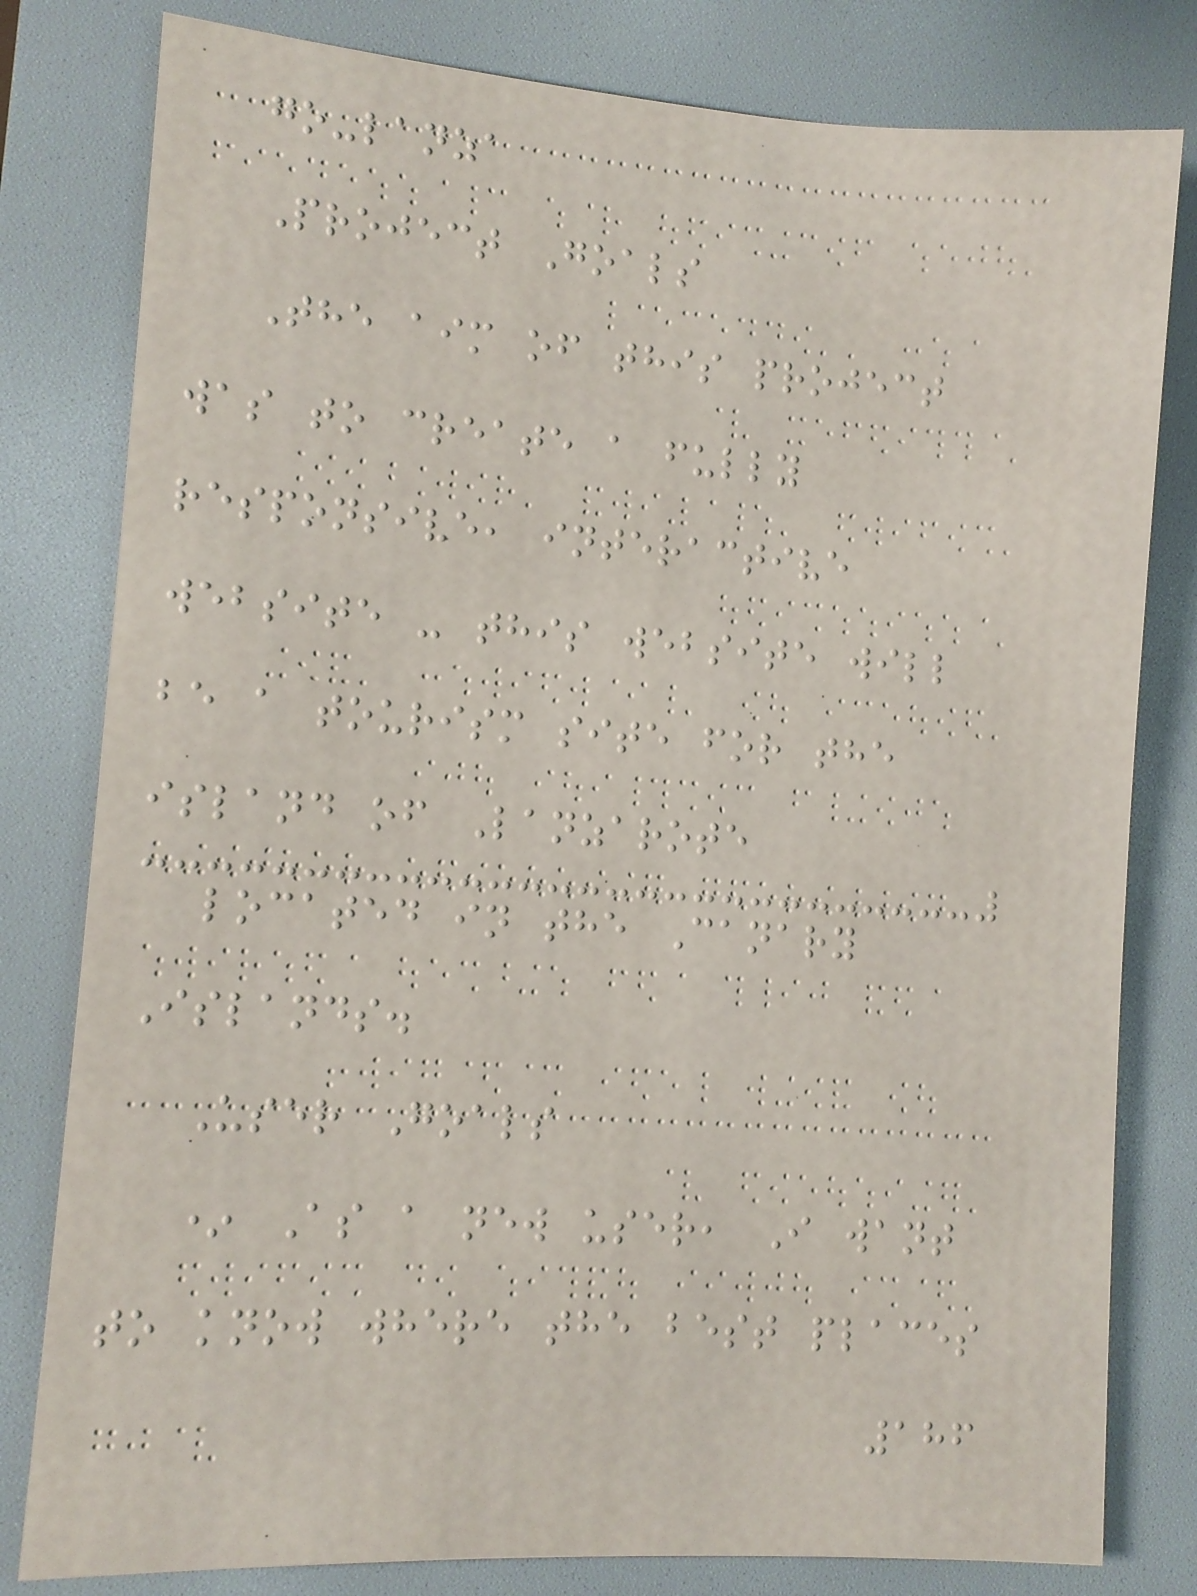go-lanza
Project Goals
The aim of this project
was to create a fully
responsive, interactive
website - this website will
be a tourism site for the
island of Lanzarote
located in the Canary
Islands.
User Goals
* As a new user, I want
to know where the best places
186
